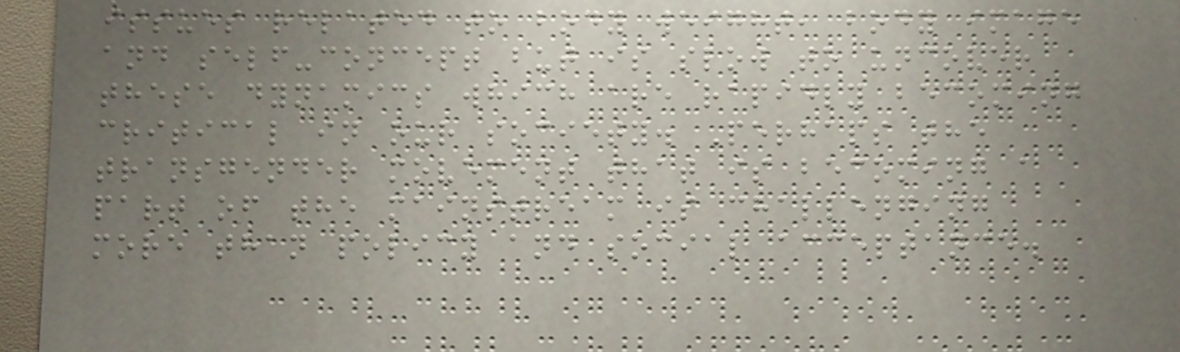issues related to body weight, body image
and self-concept but is slow to uncover
these dynamics which are rapidly becoming
critical in our society. Perhaps the
transgender movement that is becoming a
part of the mainstream is challenging
more than policy and social acceptance.
